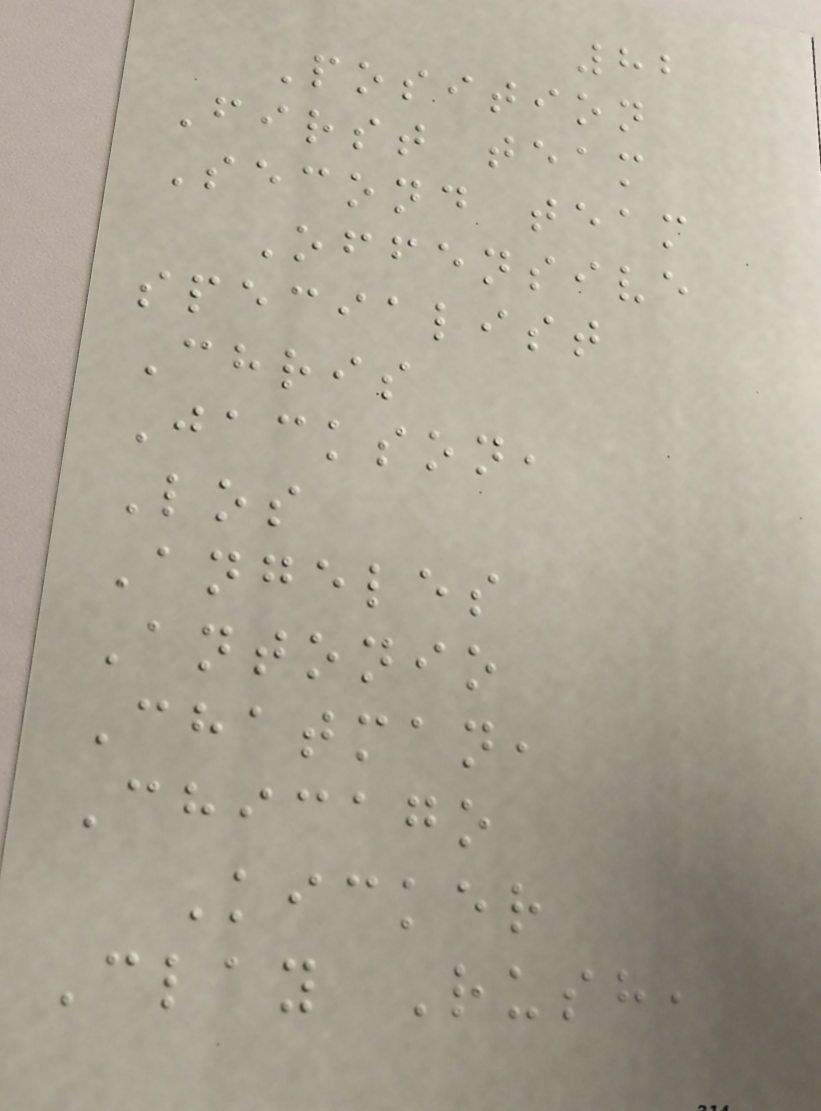82
Position
First team
Second team
Offensive
specialist
Chris
Jackson,
Los
Angeles
Antonio
Chatman,
Chicago
Kicker
Clay Rush,
